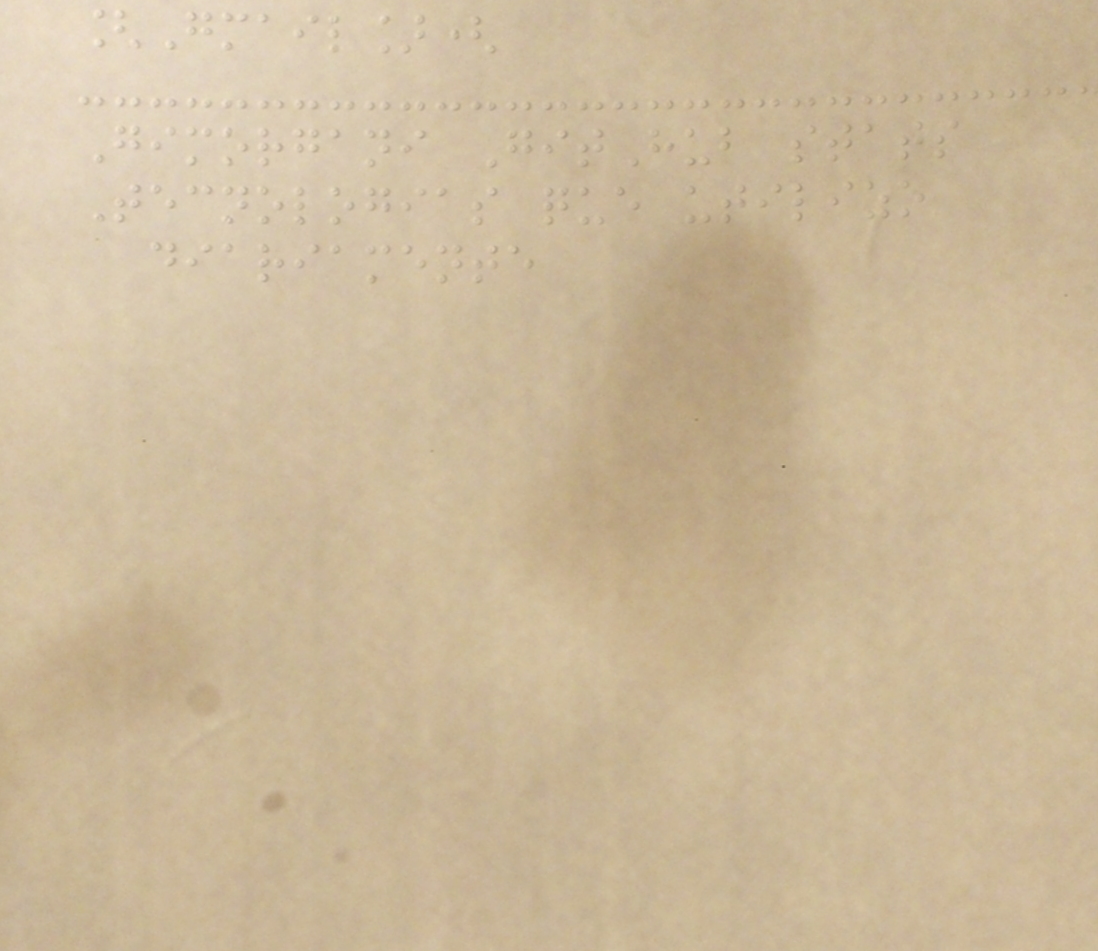[Gmail](
Gimorgani GitHub stats
Tecnologias que utilizo
diariamente
